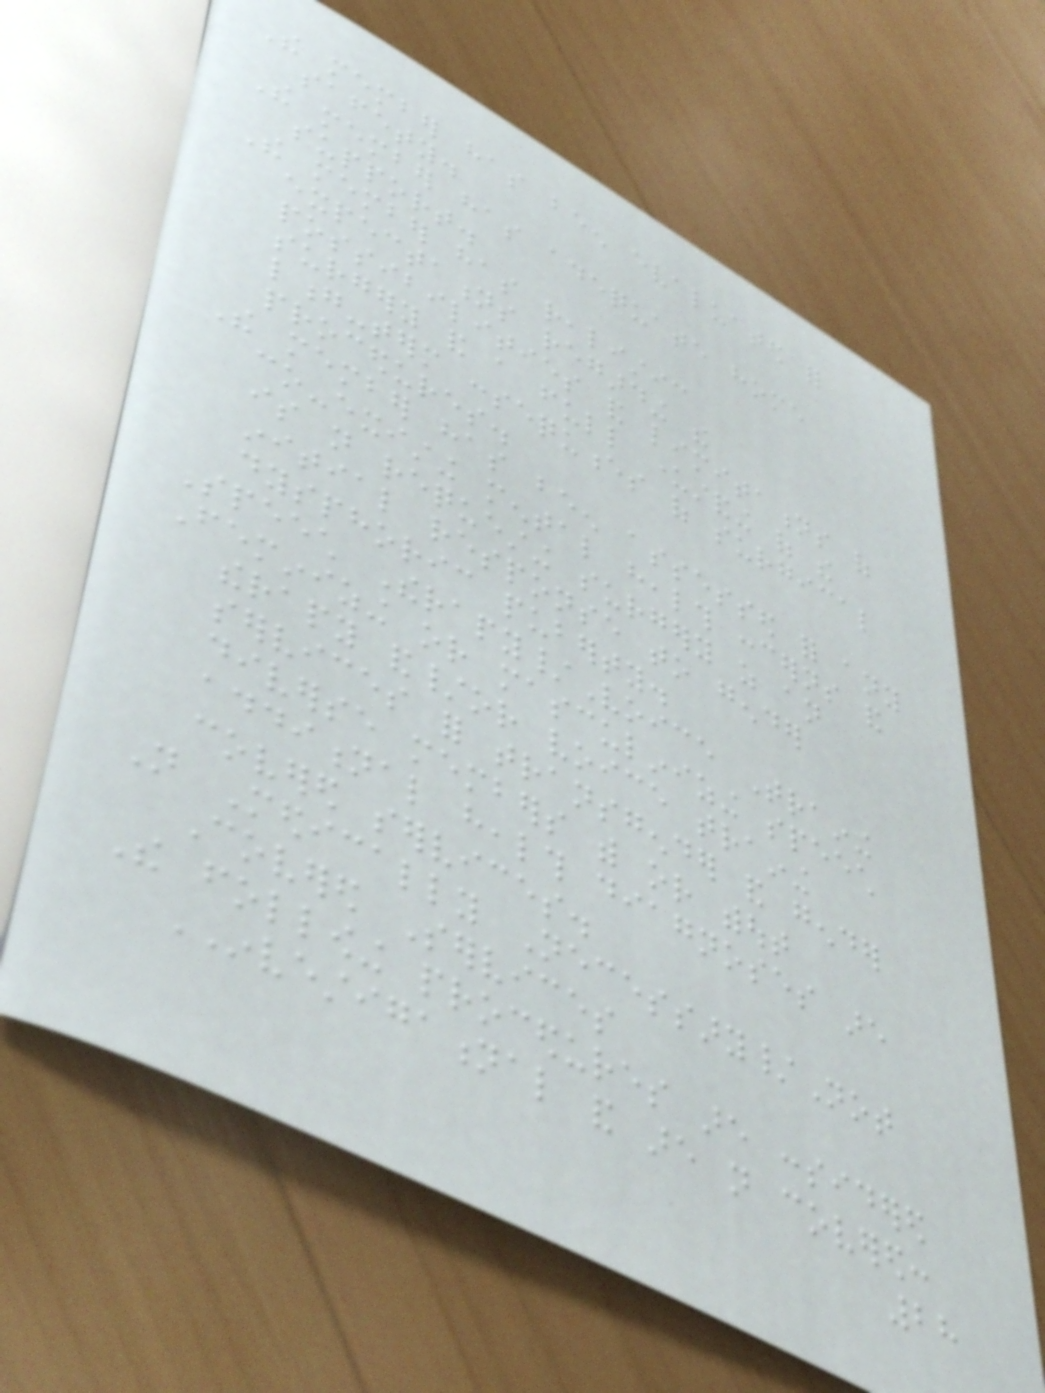The member has been evaluated for
safety.
The member has adequate home
support.
The member has realistic
expectations regarding the
possibilities and limitations of
surgery and a full understanding of the
long-term consequences of surgical
procedures.
The member has been assessed for any
co-existing mental health concerns and
is not requesting surgery as an
initial response to gender
dysphoric puberty.
Speech Therapy/Voice Training
Feminizing or masculinizing speech
therapy and/or voice training
services for transgender and gender
diverse members with or without
additional health diagnoses are
covered services.
Not Medically Necessary/Not
Covered Services
The following procedures are considered
INVESTIGATIONAL and are not covered:
28
